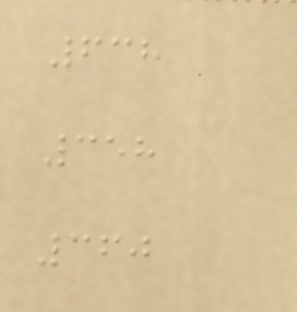638
358
360
